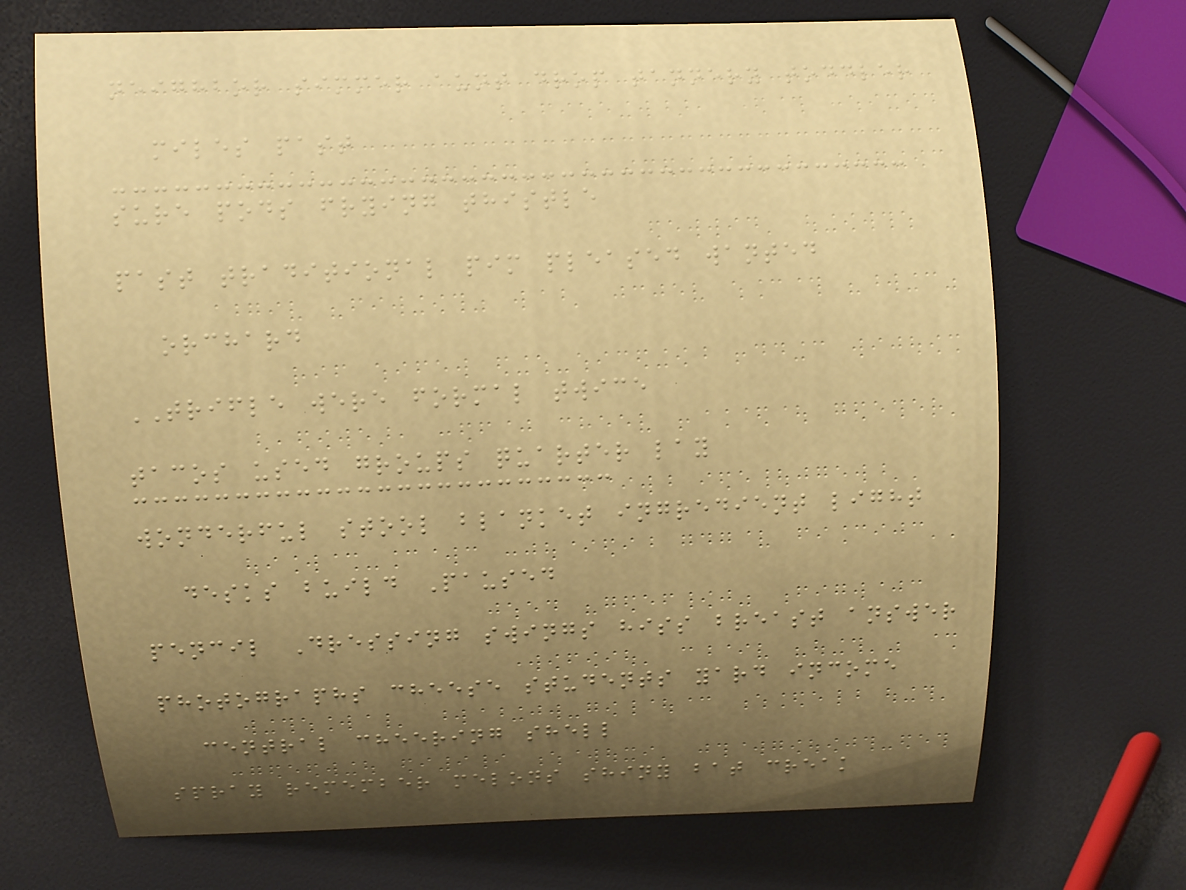neighbor simmer aunt drop tannery toddler
miles past
sure pods frying thistle
past traditional pim pleased wanted
orchard
TRIFLE were formal twice
tacos used groups quarter lay
wonderful stool blanket ingredient light
desks build Paused
pencil Dressing swings hiss breast answer
photographs cheese students yard income
central cheering shell
spray remember melons shiny bat creak
